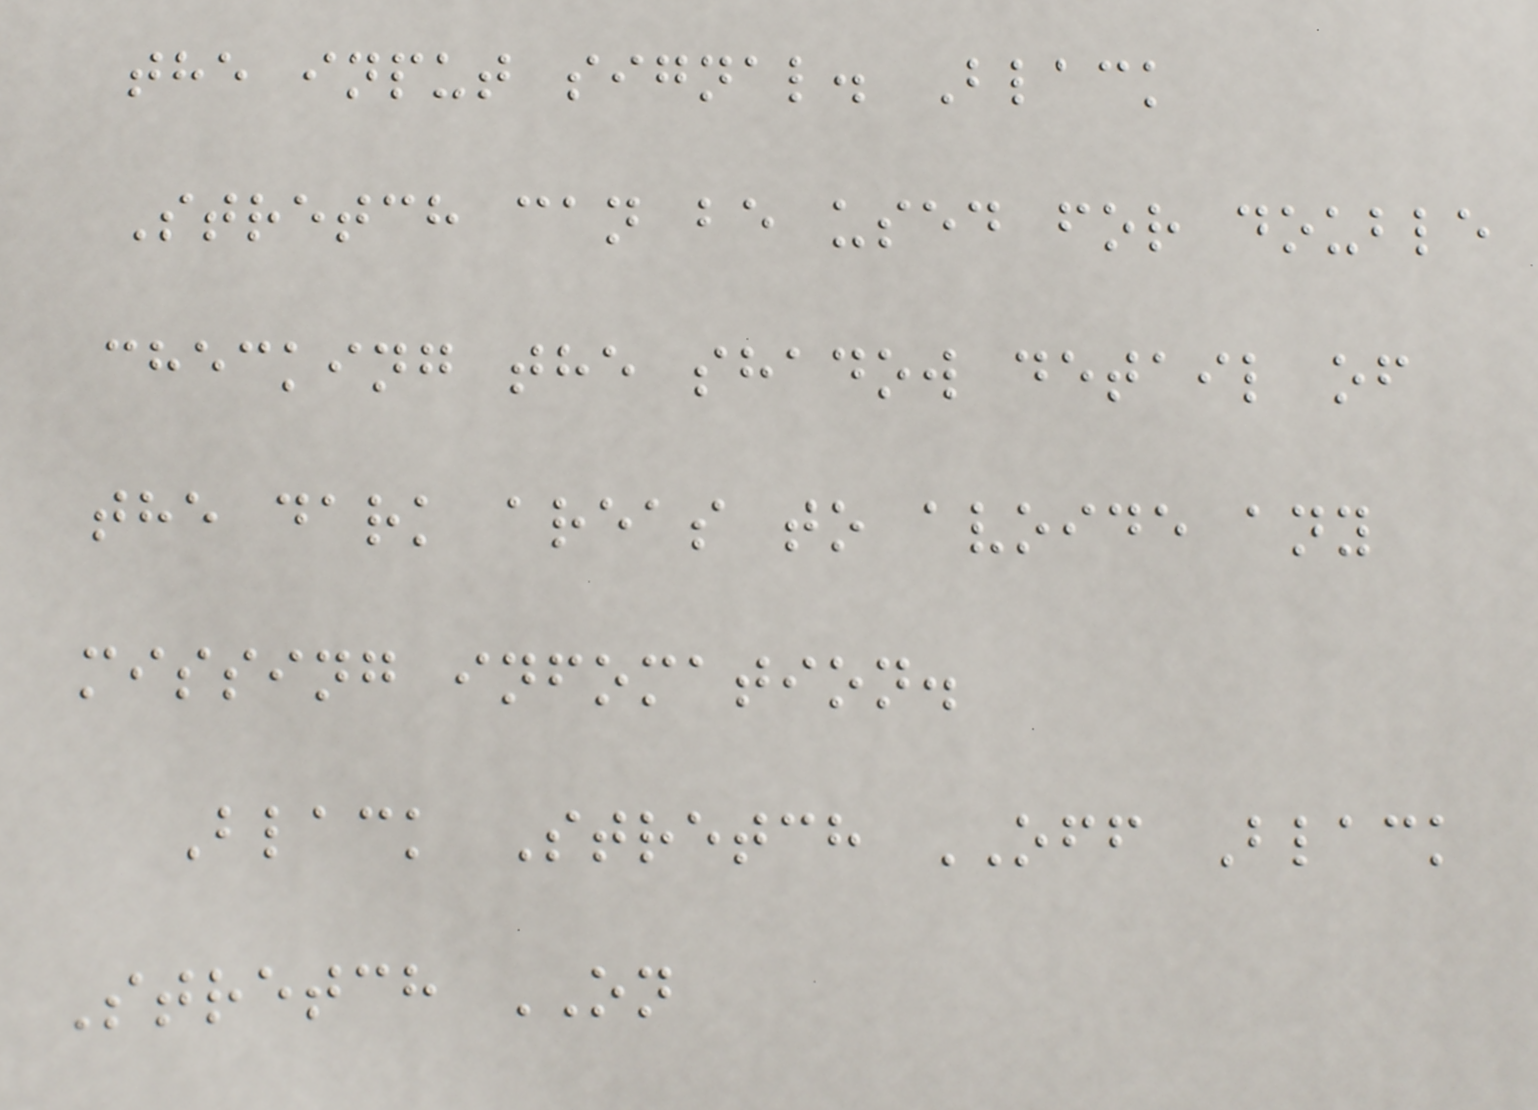the input signal. Black
Stretch can be used for double
checking the shadow detail of
the dark areas to avoide any
missing infomation.
Black Stretch OFF Black
Stretch ON
